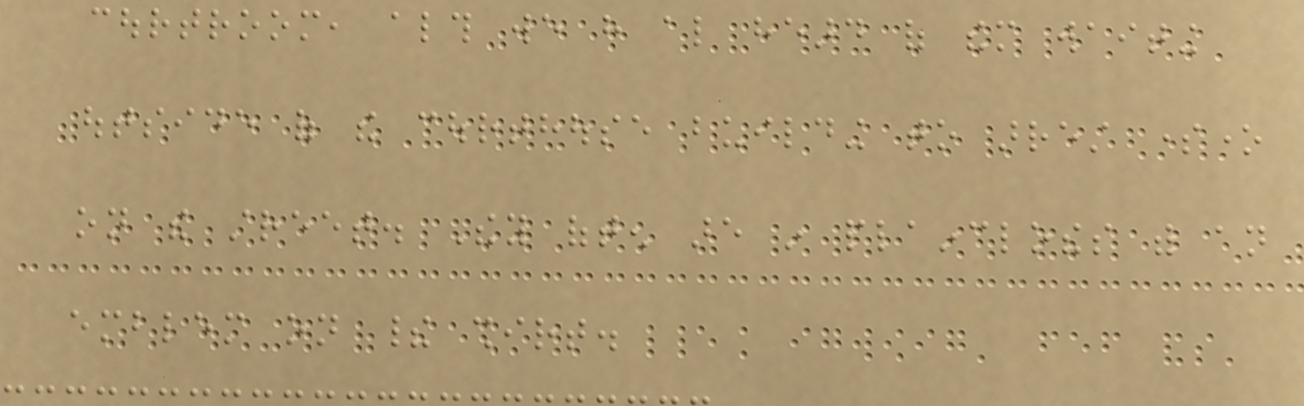courtroom, although we have also heard of them waiting
outside of the courthouse building to arrest someone
on the street. They often are in plainclothes with an
emblem on their shirt.
